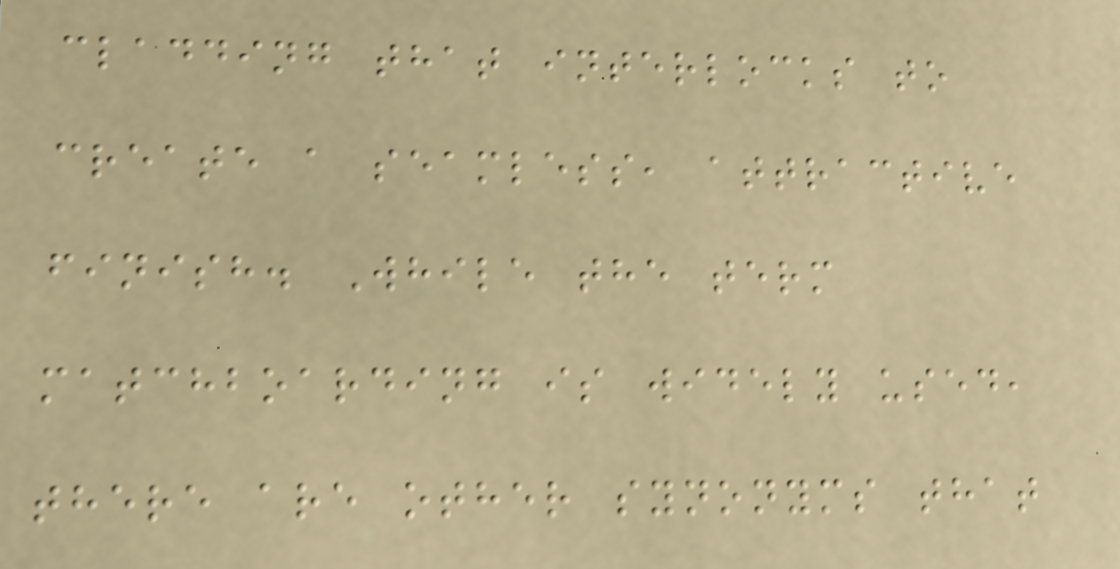cladding that interlocks to
create a seamless, attractive
finish. While the term
matchboarding is widely used,
there are other synonyms that
